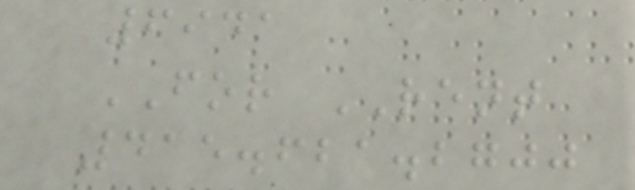6941
FOR RENT
415.621.2700
